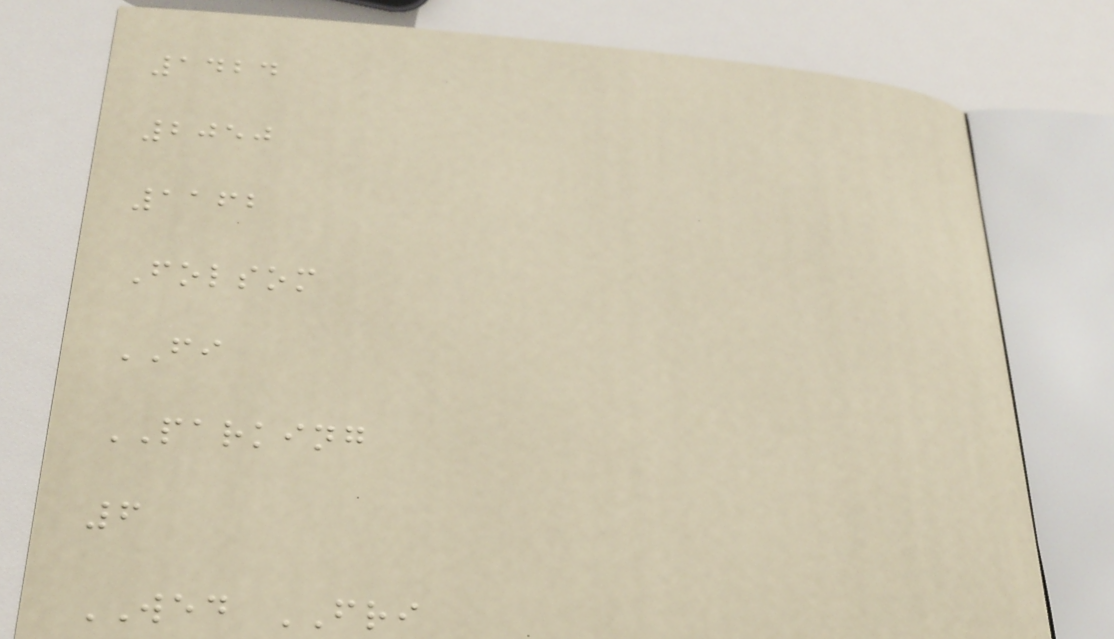1424
2050
1162
Folsom
FI
PARKING
6
WED FRI
